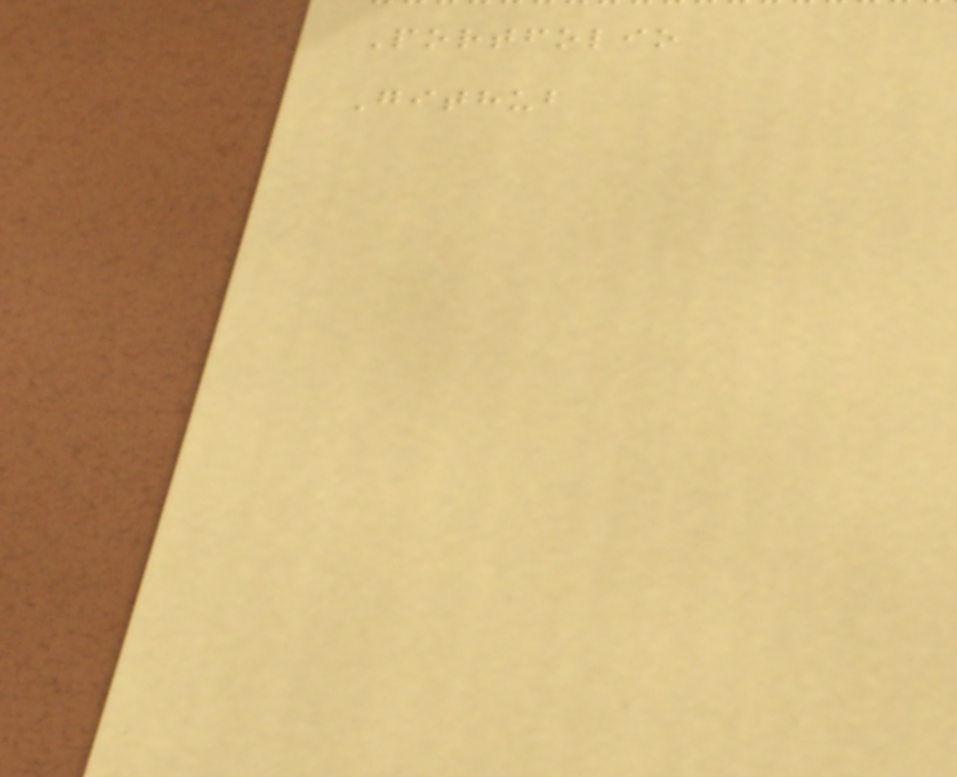Portfolio
Github
